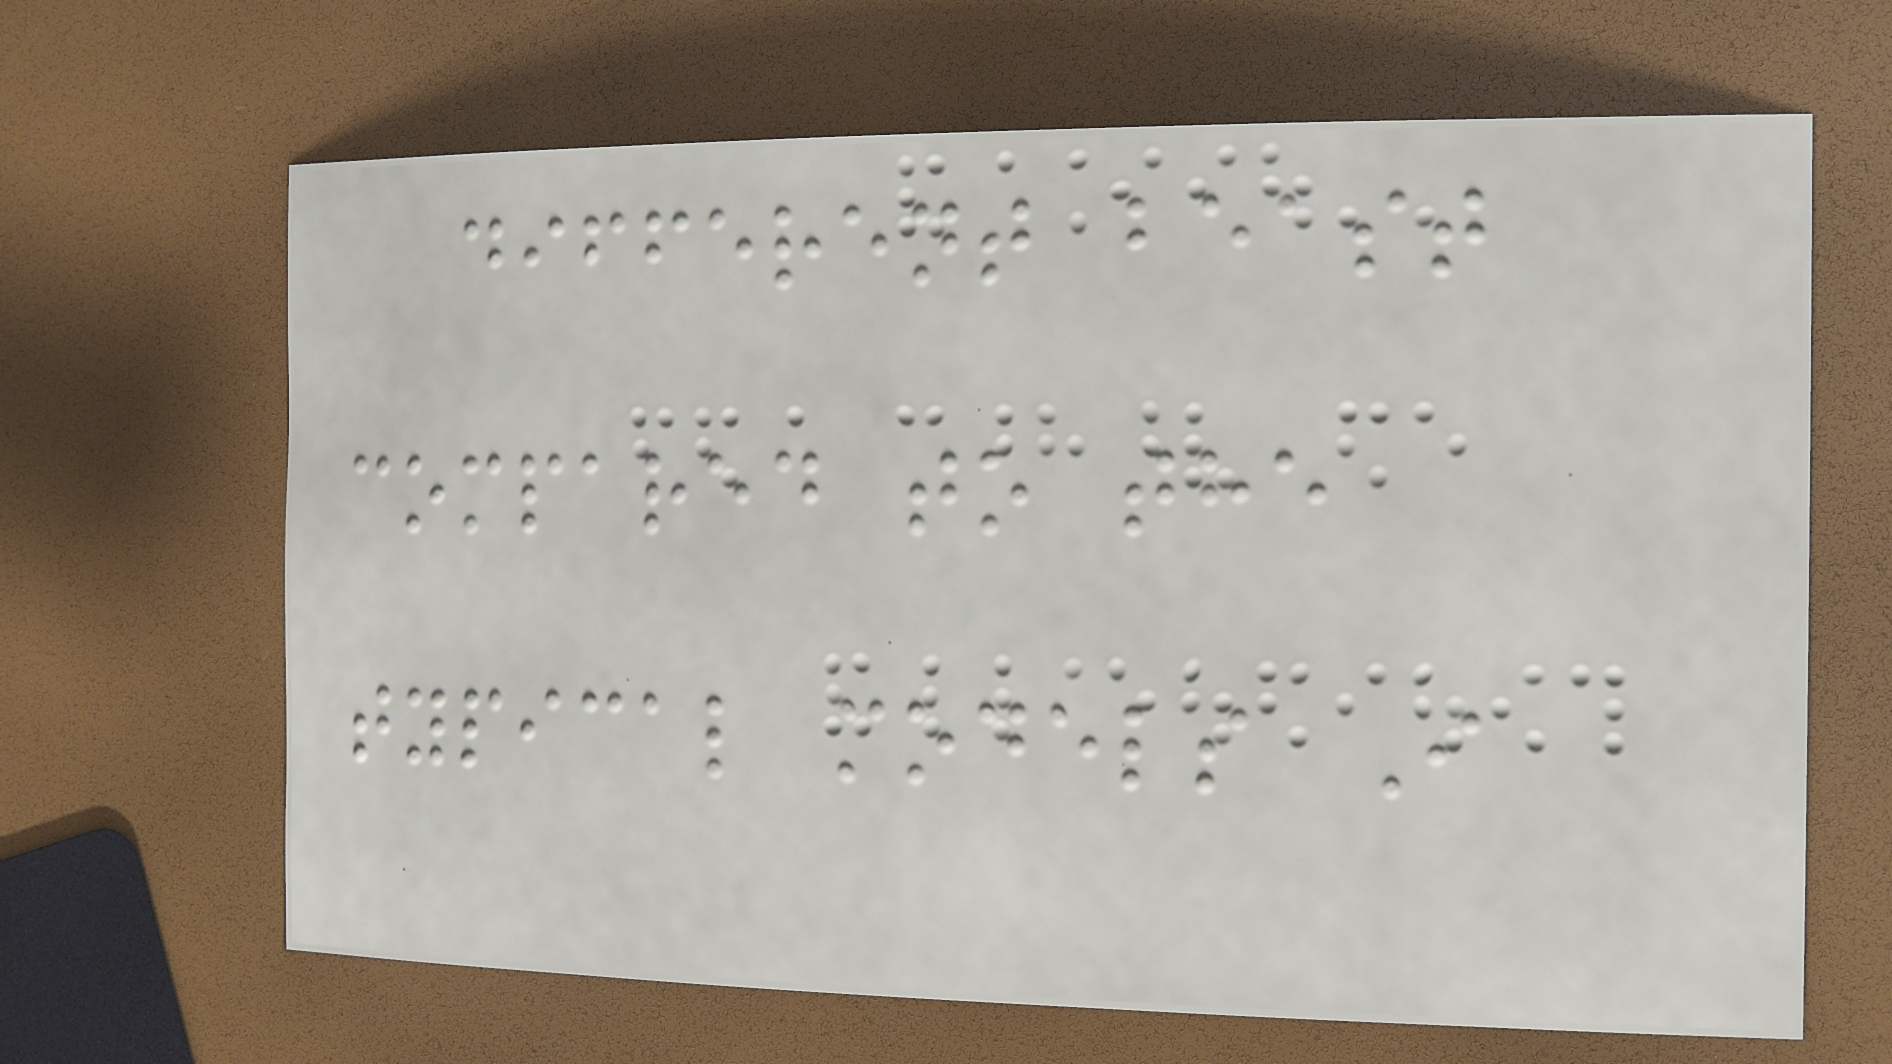different beast
compared to the
typical models I
